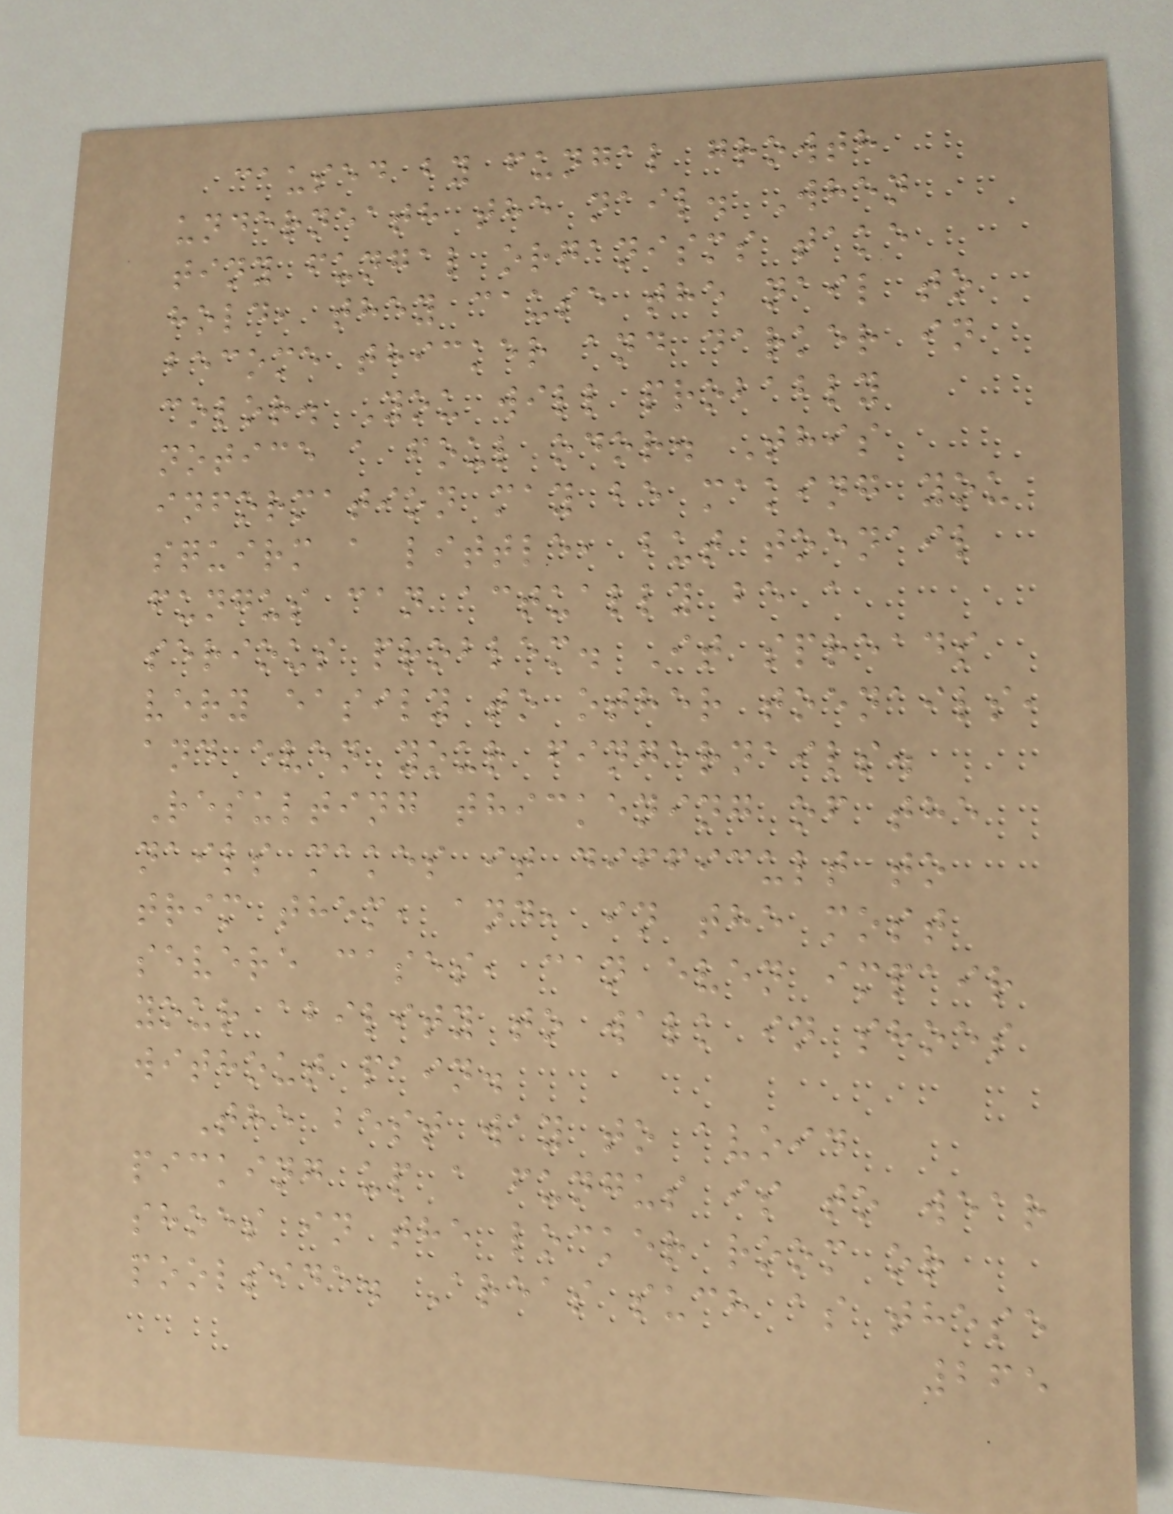caused by fungal growth
underneath the nail. When
tiny fungal organisms take
hold, they cause the nail to
become thicker and darker in
color. You will probably
notice a foul odor. This
information may be making you
squirm a little, but toenail
fungus can actually be a
serious problem. It spreads
very easily to other toenails,
and even your fingernails.
Resulting thickening of the
nails makes it difficult to
trim them, and, in the most
severe cases, can even impair
your ability to walk in shoes
without pain.
The best way to avoid
picking up a fungus is to wear
shoes in the locker room or
poolside. Areas such as these
265
